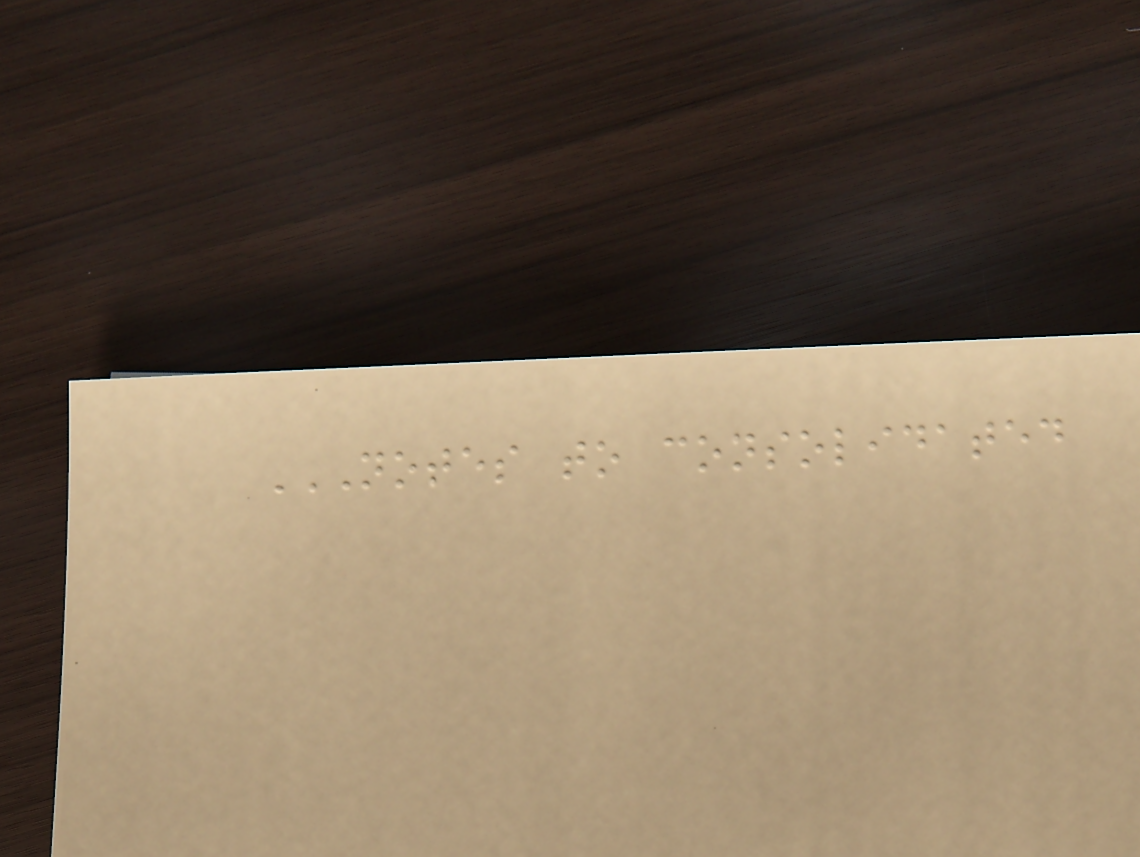NOTES TO CONSOLIDATED
